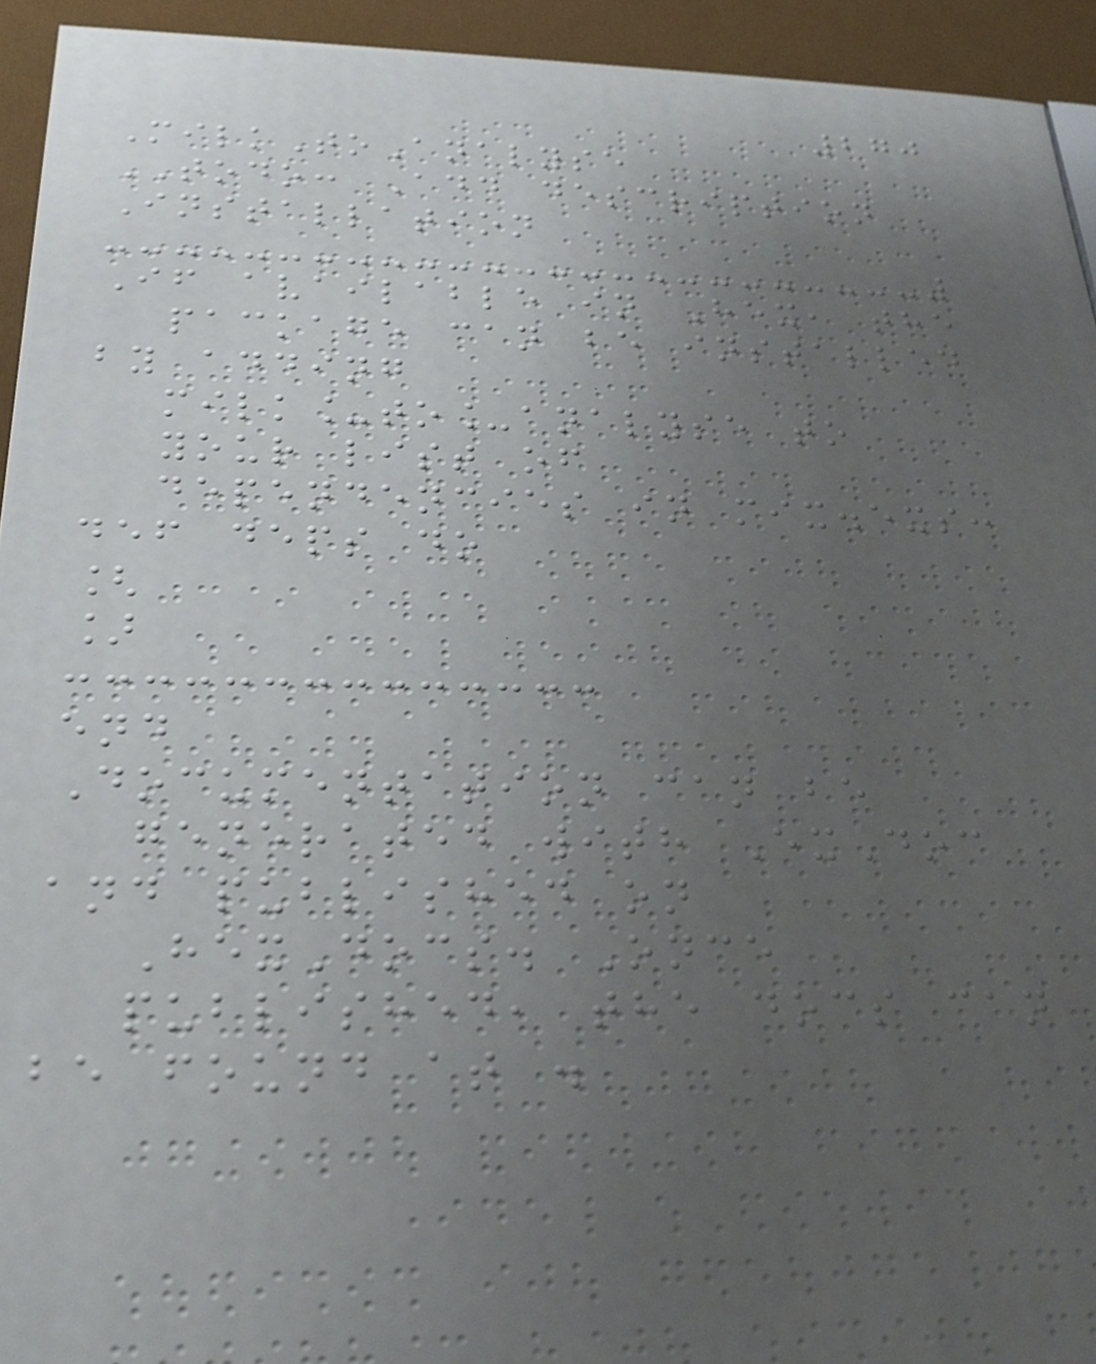270
MilkToAnalyse
TODO: Add description
Installation
If available in Hex, the
package can be installed
by adding
milk_to_analyse to
your list of
dependencies in mix.exs:
def deps do
[
]
end
Documentation can be
generated with ExDoc
and published on
HexDocs. Once
published, the docs can
be found at .
